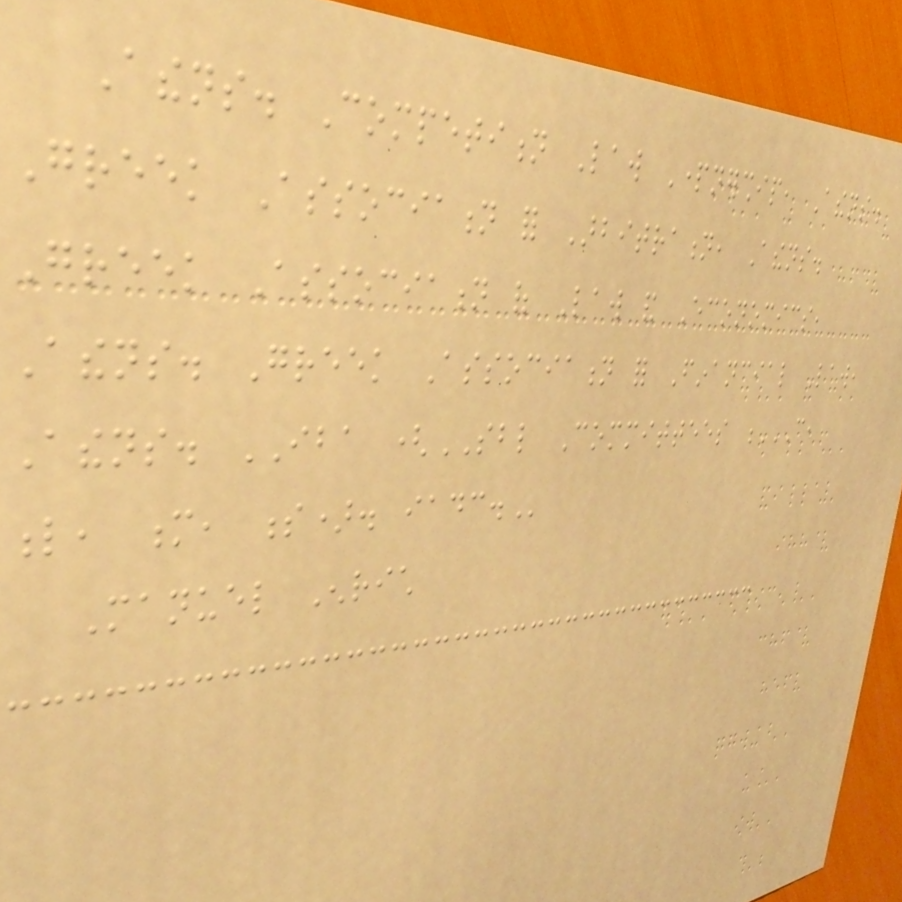Athens. Competition Law Partnership, Athens.
Greek Association for Arbitration, Athens.
Greek Association of Law and Economics,
Athens. Greek Association for Financial Law,
Athens. IBA (SBL Committees C,
L, M, S). IADC.
Manuel Enrich
